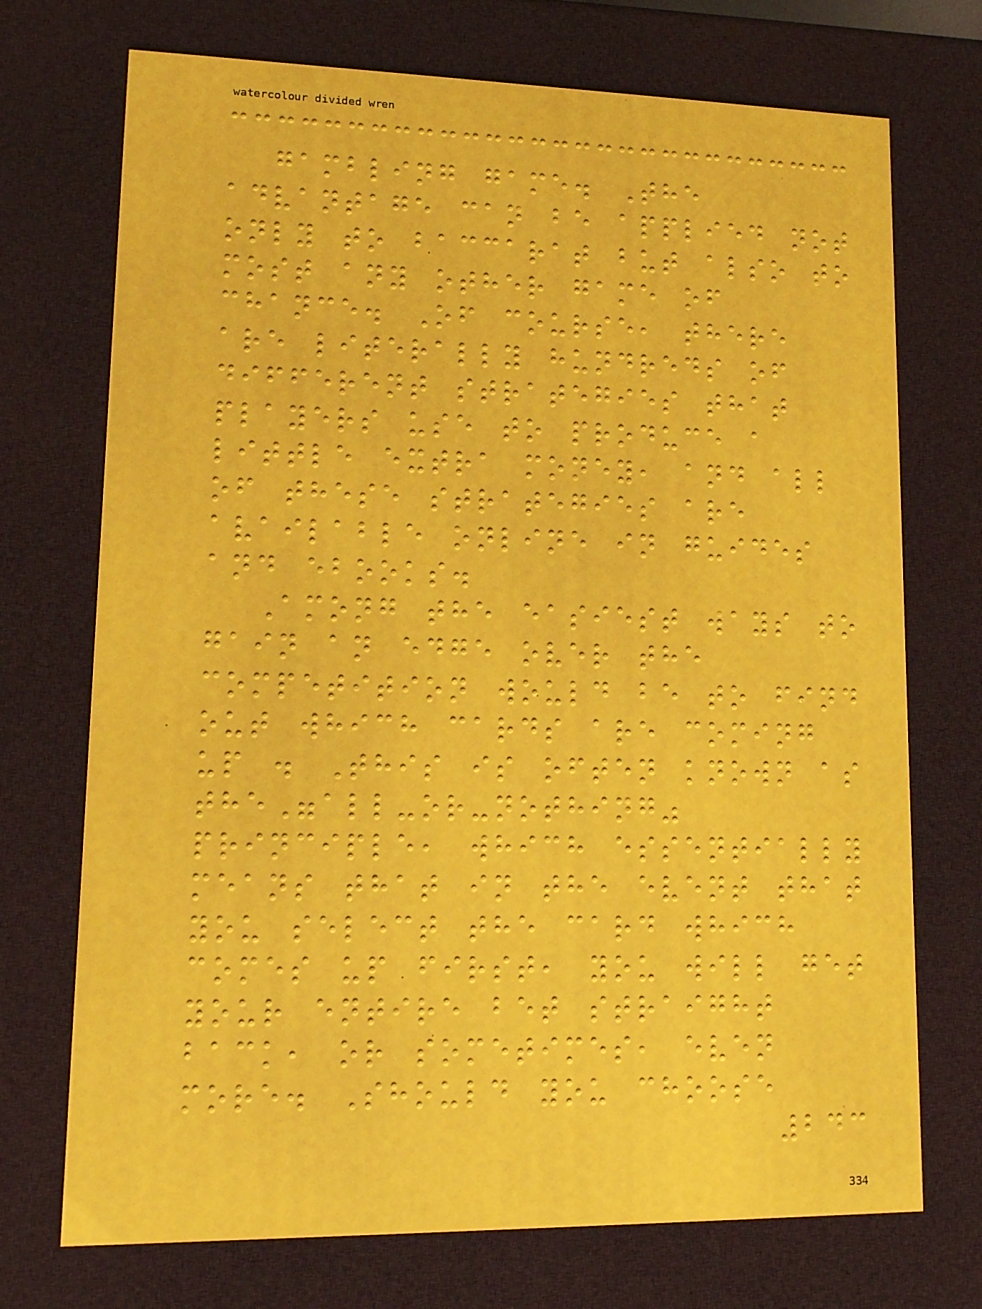gambling game. The
advantage can be applied not
only to baccarat but also to
most any other game of
chance. Of course, there
are literally hundreds of
different strategies that
players use to produce a
little extra money, and all
of these strategies are
available online in guides
and ebooks.
Among the easiest ways to
gain an edge over the
competition would be to find
out which cards are coming
up . This is often known as
the"all-or-nothing"
principle, which essentially
means that in the event that
you select the card which
comes up first, you will get
your entire bet straight
back, or sometimes, even
more. Should you choose
243
